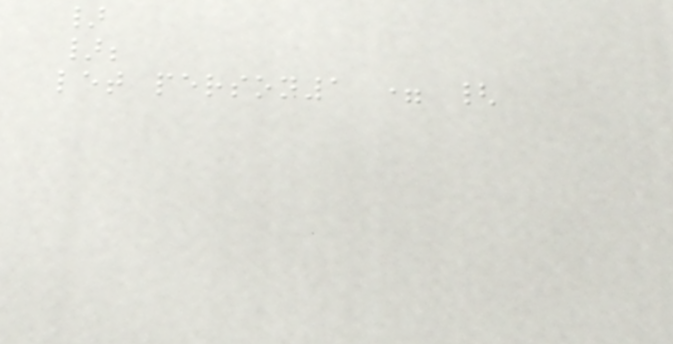}
};
let person1 = {
